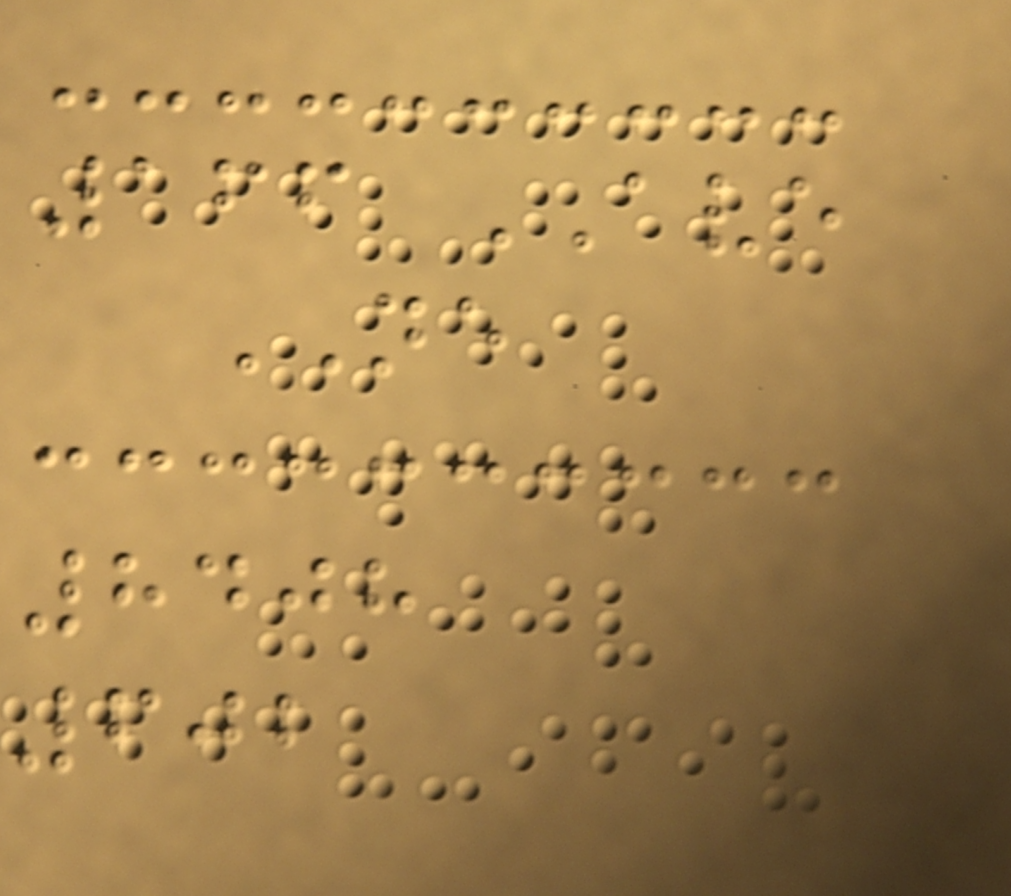166 AVE
NE
8408
602
